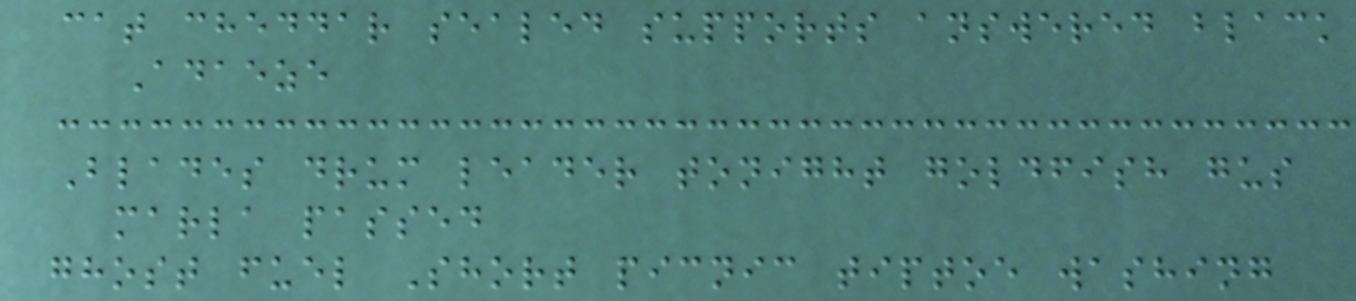cat cheddar sealed supports answered black
Adaeze
Blades drum leader tonight goldfish gus
marla passed
ghost fuel Short picnic tiptoe washing
